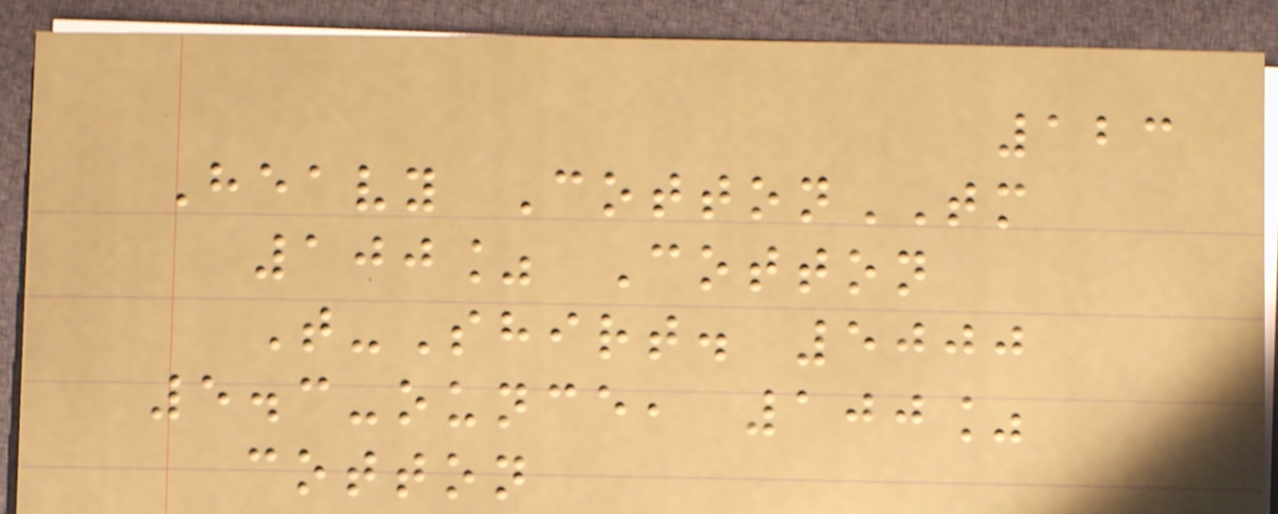123
Heavy CottonTM
100% Cotton
T-Shirt. 5000
5.3-ounce, 100%
cotton
